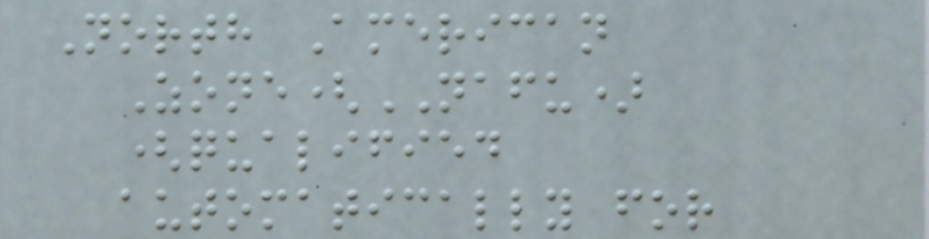North American
Zone(NAFU)
(qualified
automatically for
